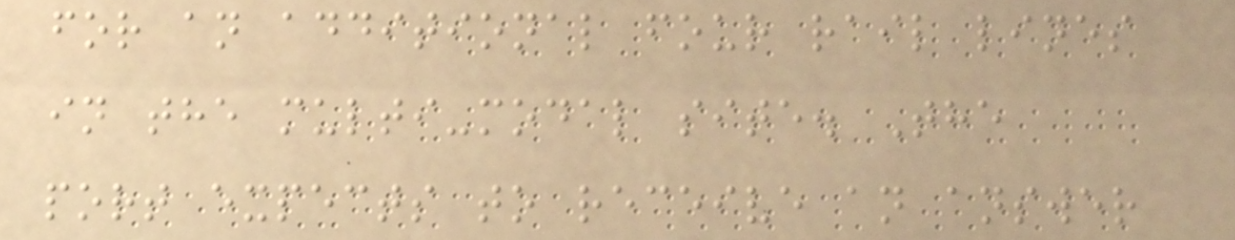for an additional four rail lines
in the multi-modal site. The
port expects to receive an answer
